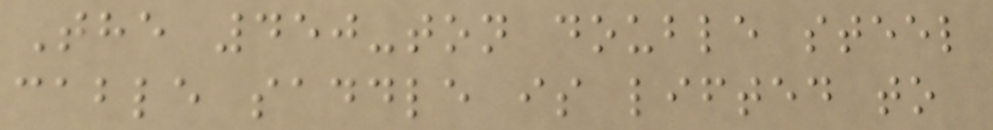The 450-ton double steel
cable saddle is lifted to
